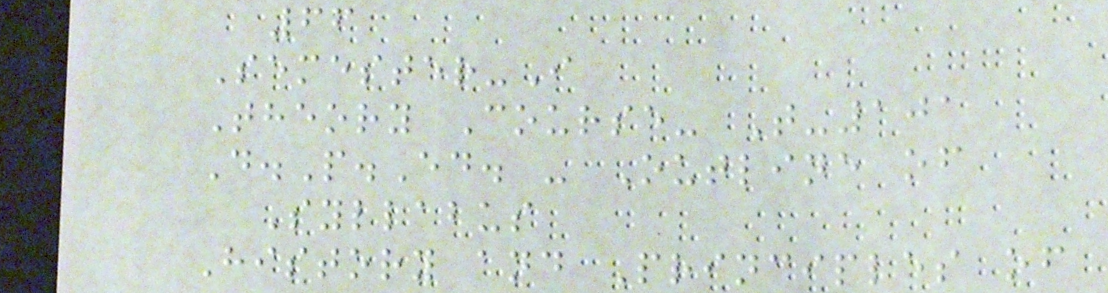66
Semester-I
Theory Course- T-101
D.P.Ed. - Outline of
Syllabus
History and Principles of
